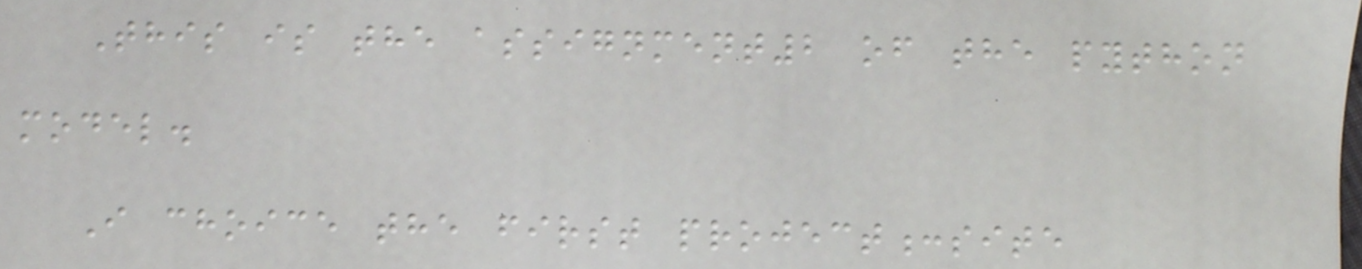This is the assignment2 of the python
model.
I choice the first project:site
